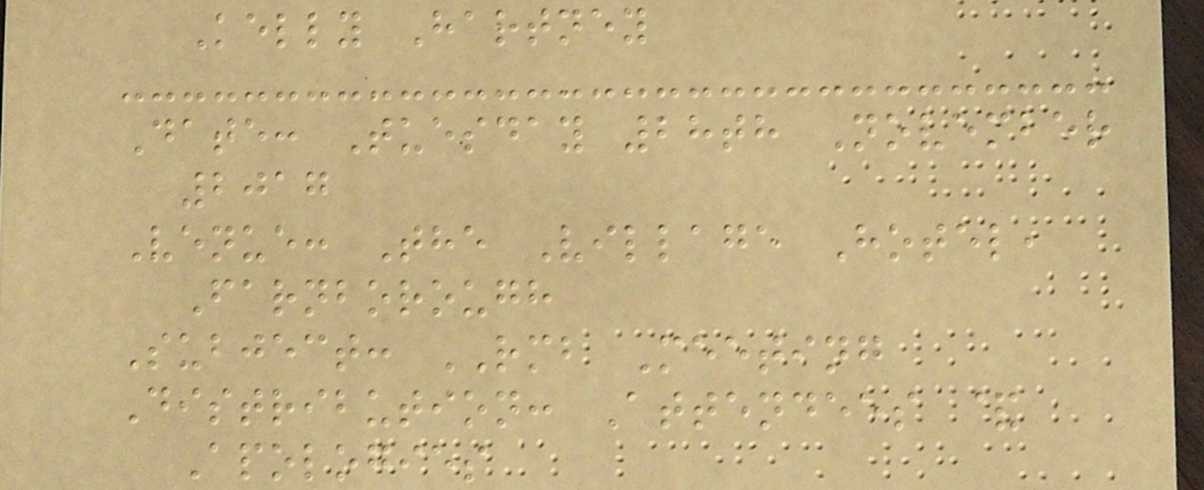Kelly Hartney
Date: Tuesday 28th November
2017
Venue: The Village Hotel,
Farnborough
Subject: RMB Meeting
Distribution: Attendees &
Apologies
